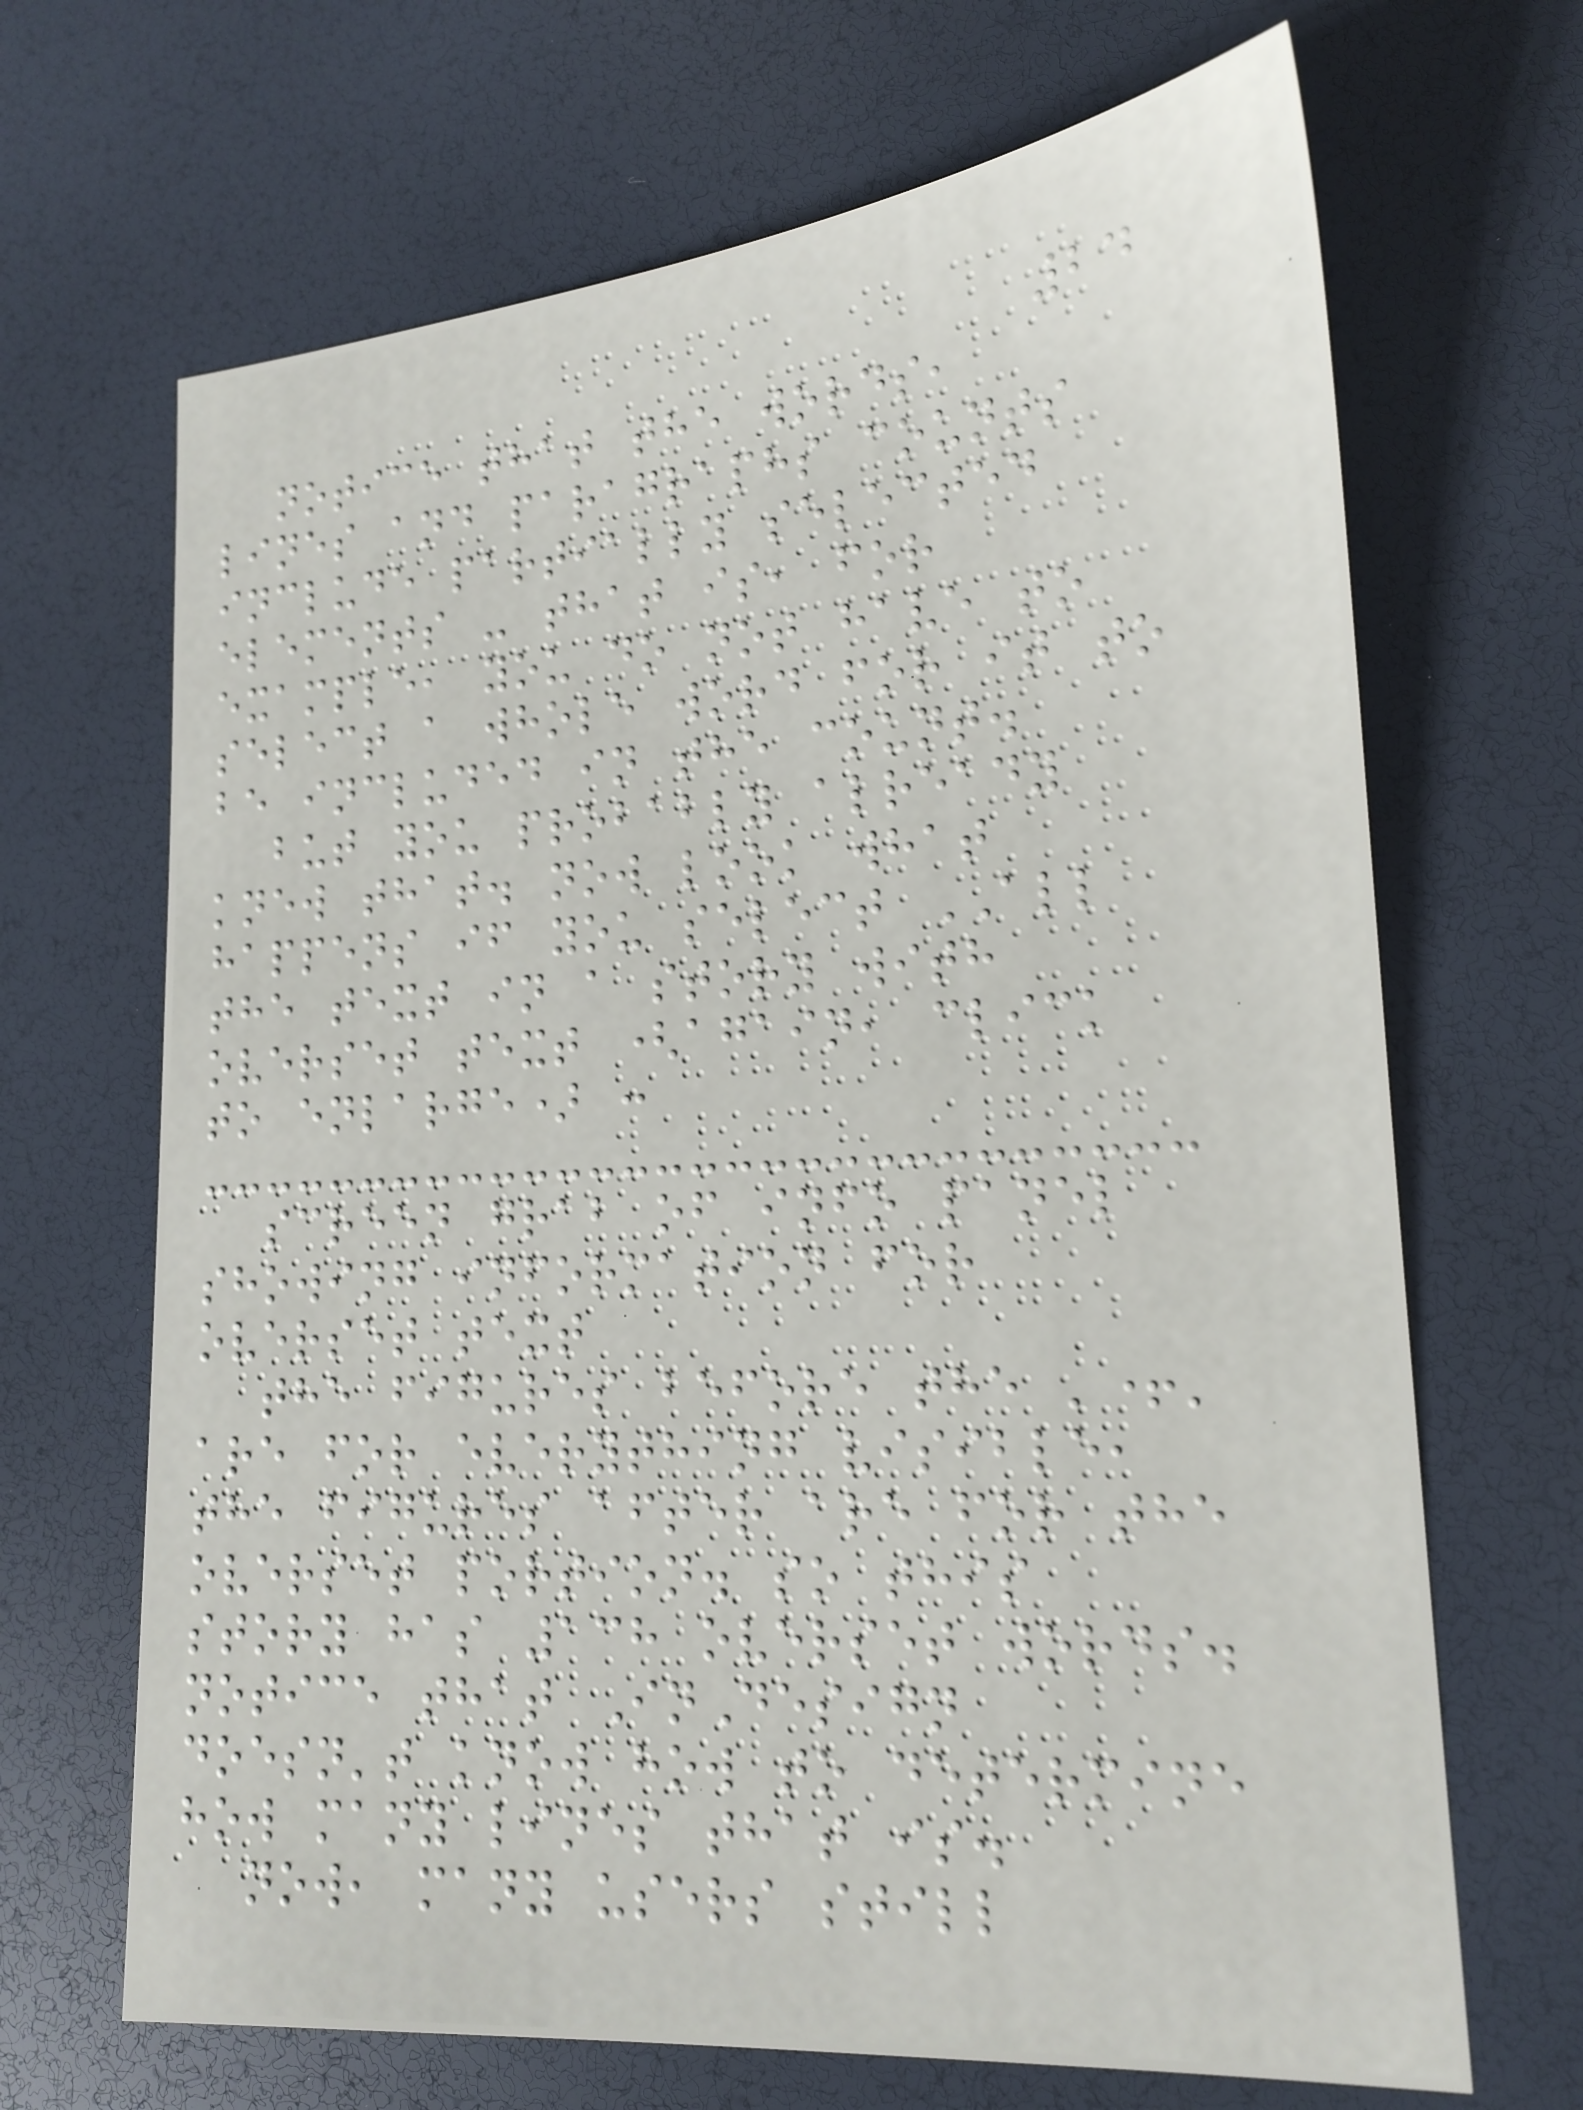24
notice that the words,
lines and paragraphs counts
include partially selected
elements - that is, for
example, you do not have to
select a whole word for it to
be included in the count.
but you probably already
knew that. now look what
happens if you select ALL
the text in a story with
overset text (again, click
to enlarge) :
screen grab of info panel
showing information for
overset text
the figures before the '+'
are for everything visible,
the figures after are for the
overset portion. so this
story has 138 overset words.
notice that InDesign
doesn't know how to determine
how many lines that is.
now, many users still
